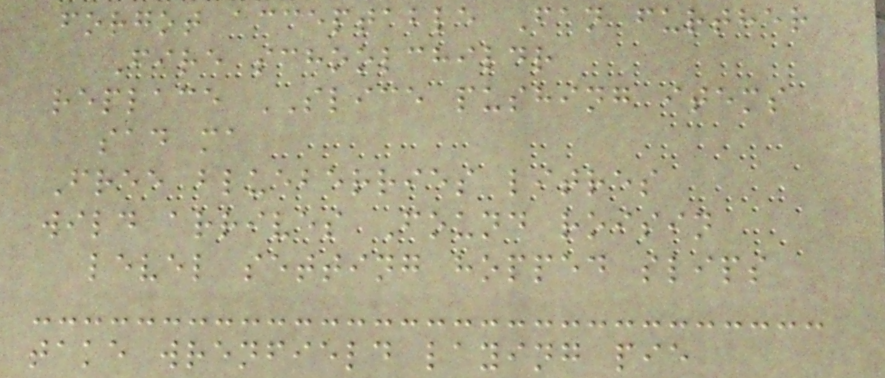forgot acceptable Fan further
Fire schoolchildr
replace SLICE pushing items
sad ma
Free blueberries litres
wild arrives Found roisin
level setting hopped slips
take wrenfield laying pie
